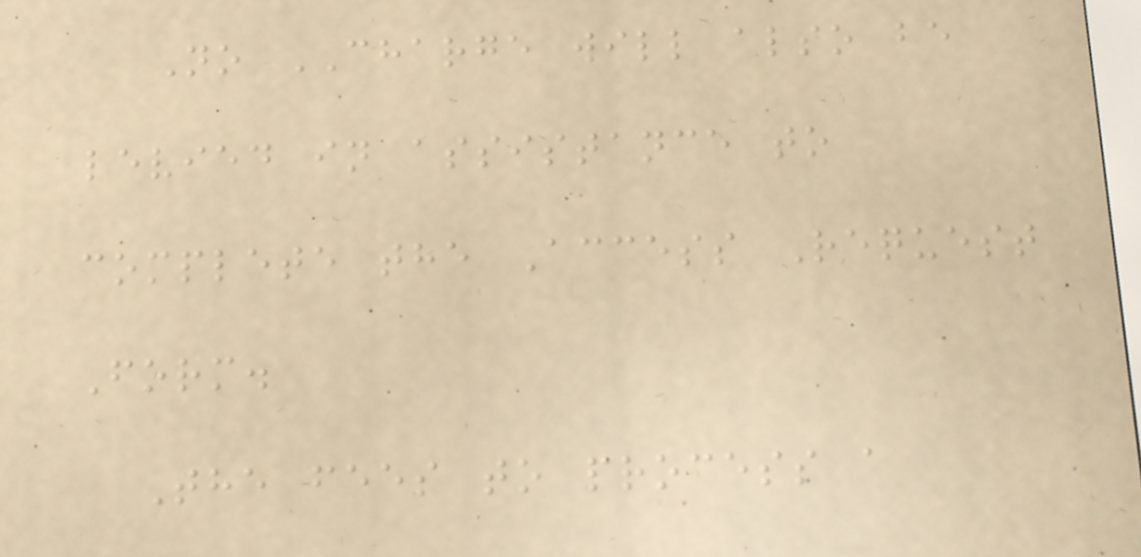No CHARGE will also be
levied in assistance to
complete the Access Request
Form.
The fees to process a
